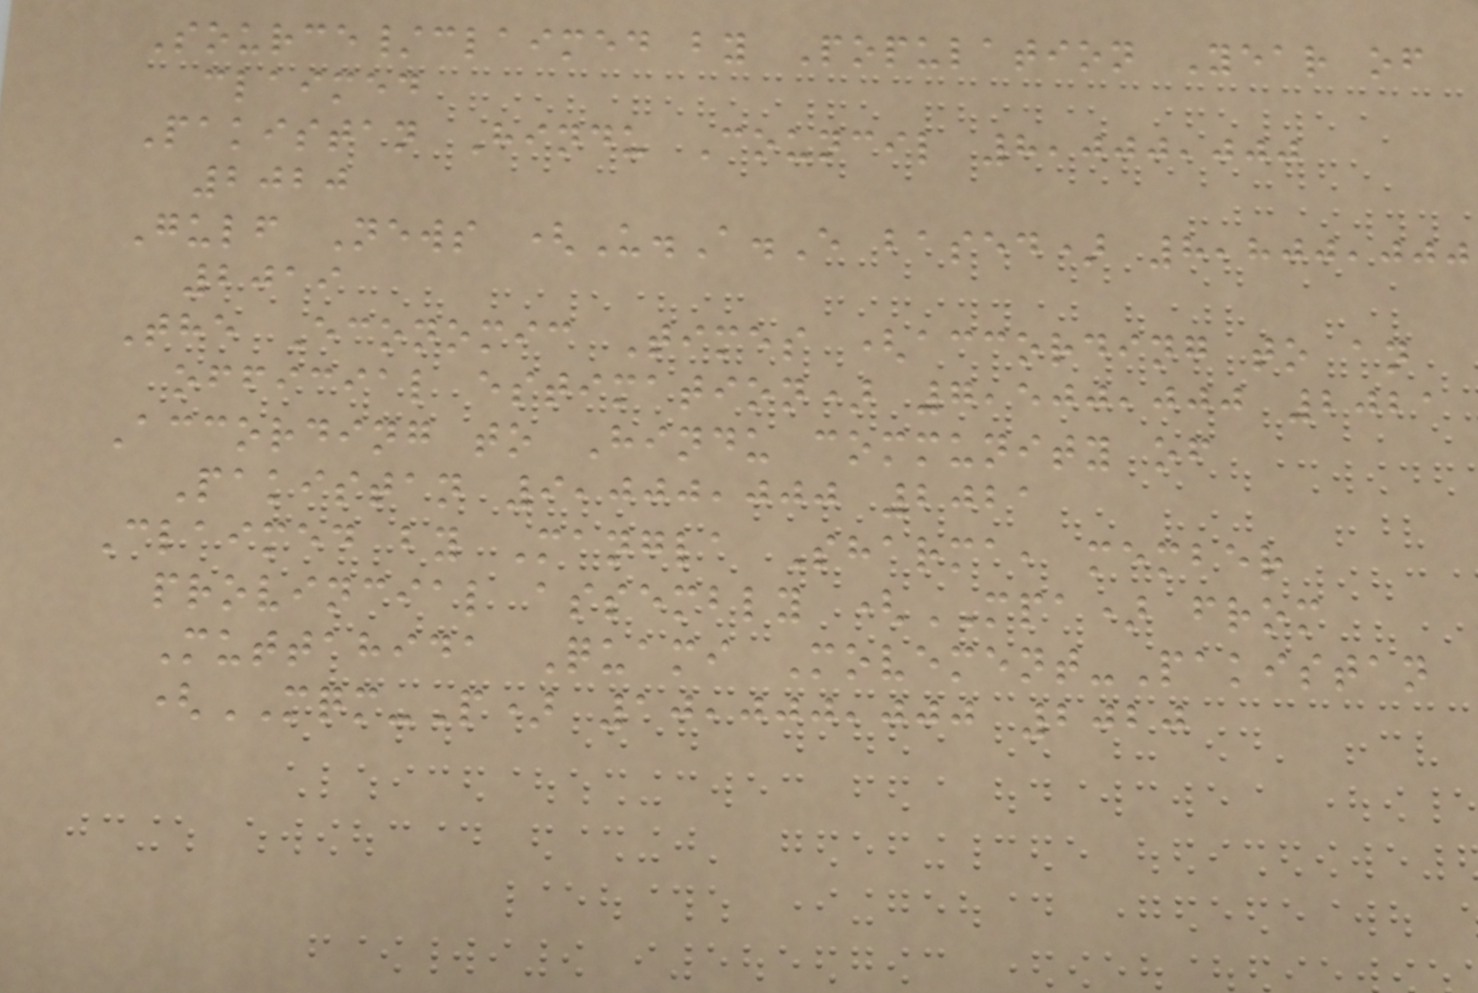Source/claimed by Population Year of
claimed
Pakistan Hindu Council 8,000,000
2020
Gulf News (U.A.E based) 8,800,000
2019
The Economic Times (according to an
official estimation) 7,500,000 2021
According to Hindu community of
Pakistan 9,000,000 2021
Claimed by Mangla Sharma, member
provincial assembly (MPA) from
Muttahida Quami Movement-Pakistan
(MQM-P) 10,000,000 2020
